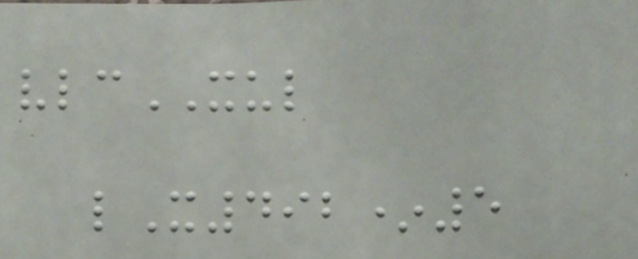vlcXUL
lX492*5
